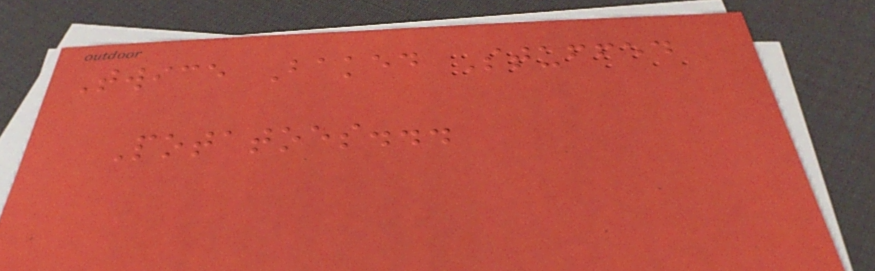Twice Baked Stuffed
Potatoes...
